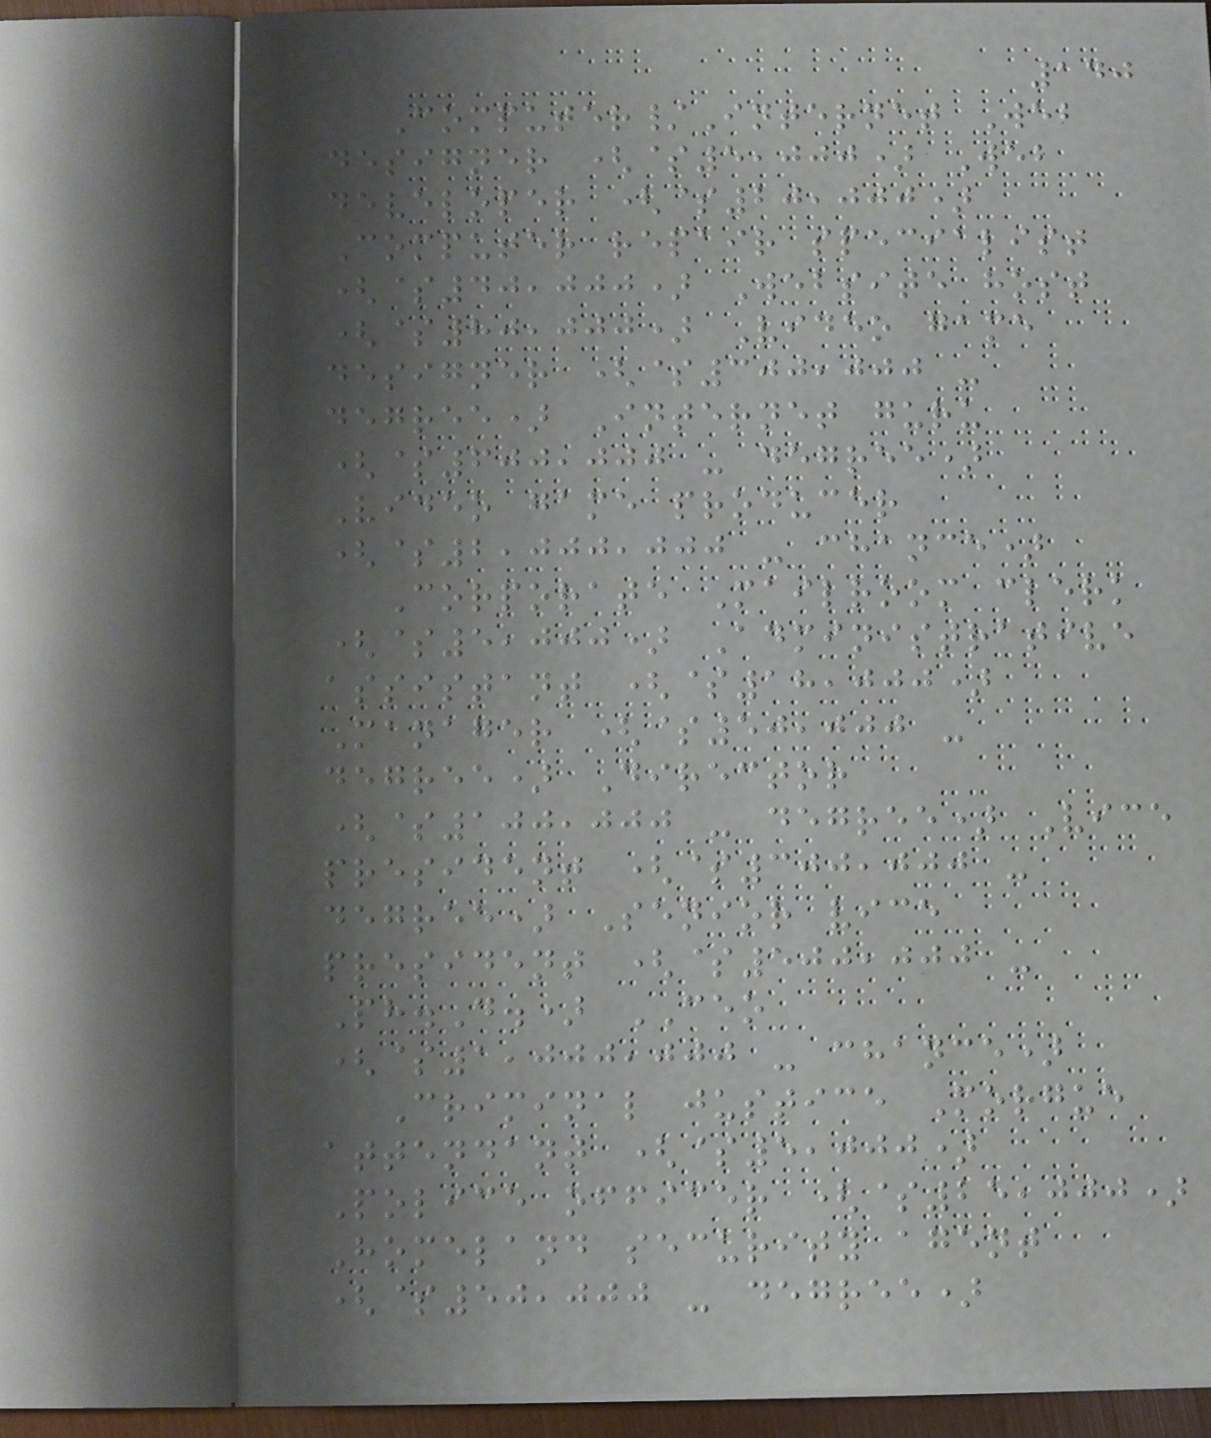140
Computer/Internet Web
designer ($5,000) Web
developer ($20,000)
Computer repair specialist
($40,000) Website host
($80,000) Video game
designer ($300,000 -
degree) Internet guru
($600,000 - degree)
Video game producer
($2,000,000 - chance)
Corporate Mailroom clerk
($5,000) Administrative
assistant ($18,000)
Manager ($50,000 -
degree) Director
($100,000 - degree) Vice
president ($300,000 -
degree) Senior vice
president ($500,000 -
Ph.D.) CEO
($1,000,000 - chance)
Criminal justice Morgue
attendant ($5,000)
Police officer ($25,000)
Homeland security agent
($50,000 - degree)
